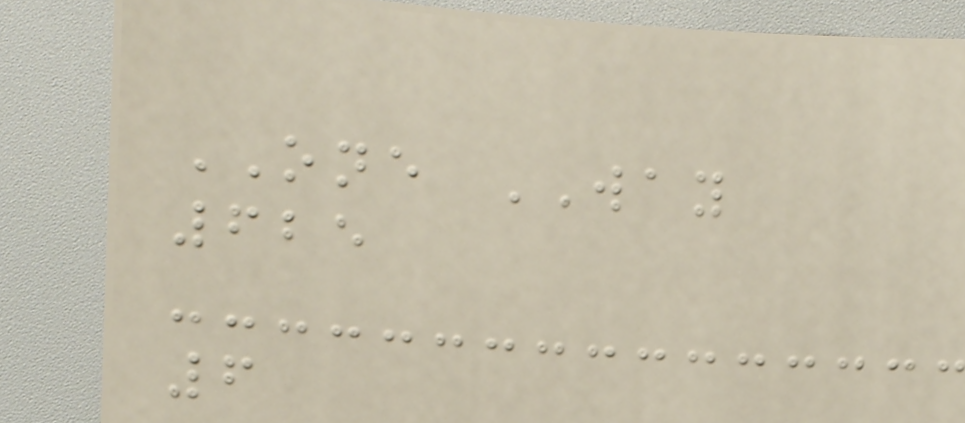ONE WAY
625
6
